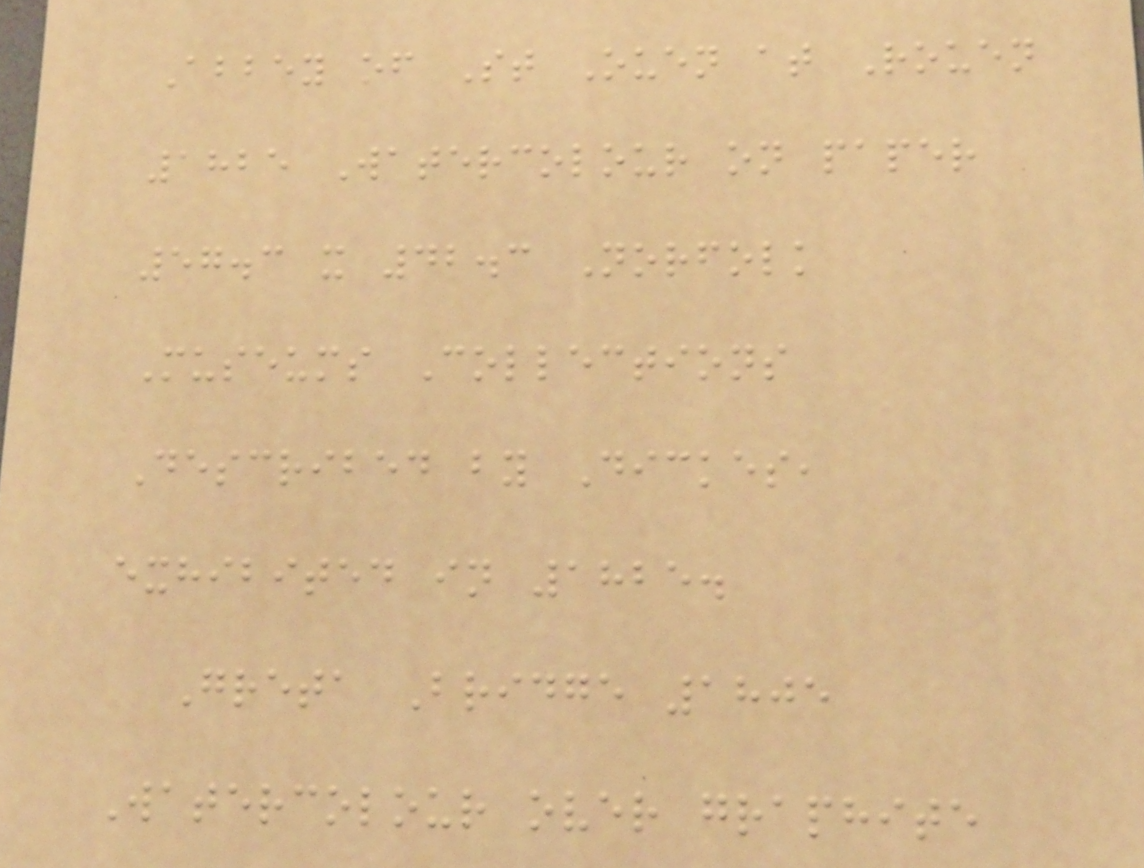Abbey of St Ouen at Rouen
1825 Watercolour on paper
57.3 x 42.3 Norfolk
Museums Collections
Described by Dickes,
exhibited in 1825.
Greta Bridge 1805
Watercolour over graphite
